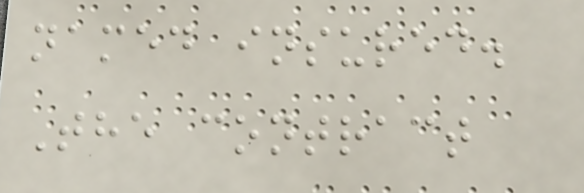named insured.
The contract
